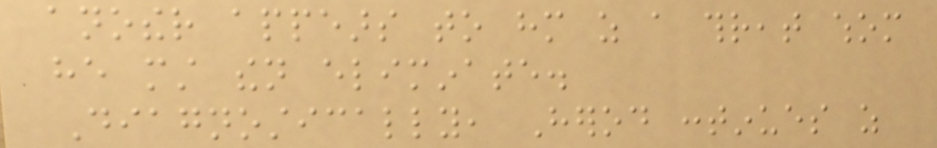another appears to him as a threat whom
he must then eliminate.
Diagnostically, Herod continues as
